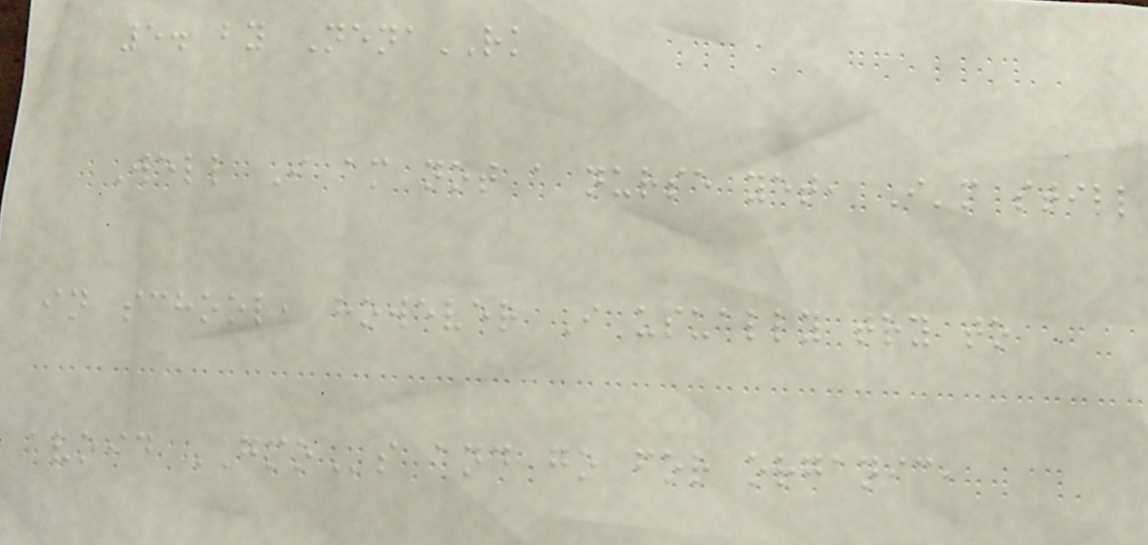5. by NenaRK
Well I am not a nurse yet, I'm still
in school, however I usually try to
avoid GMOs and go for organic,
